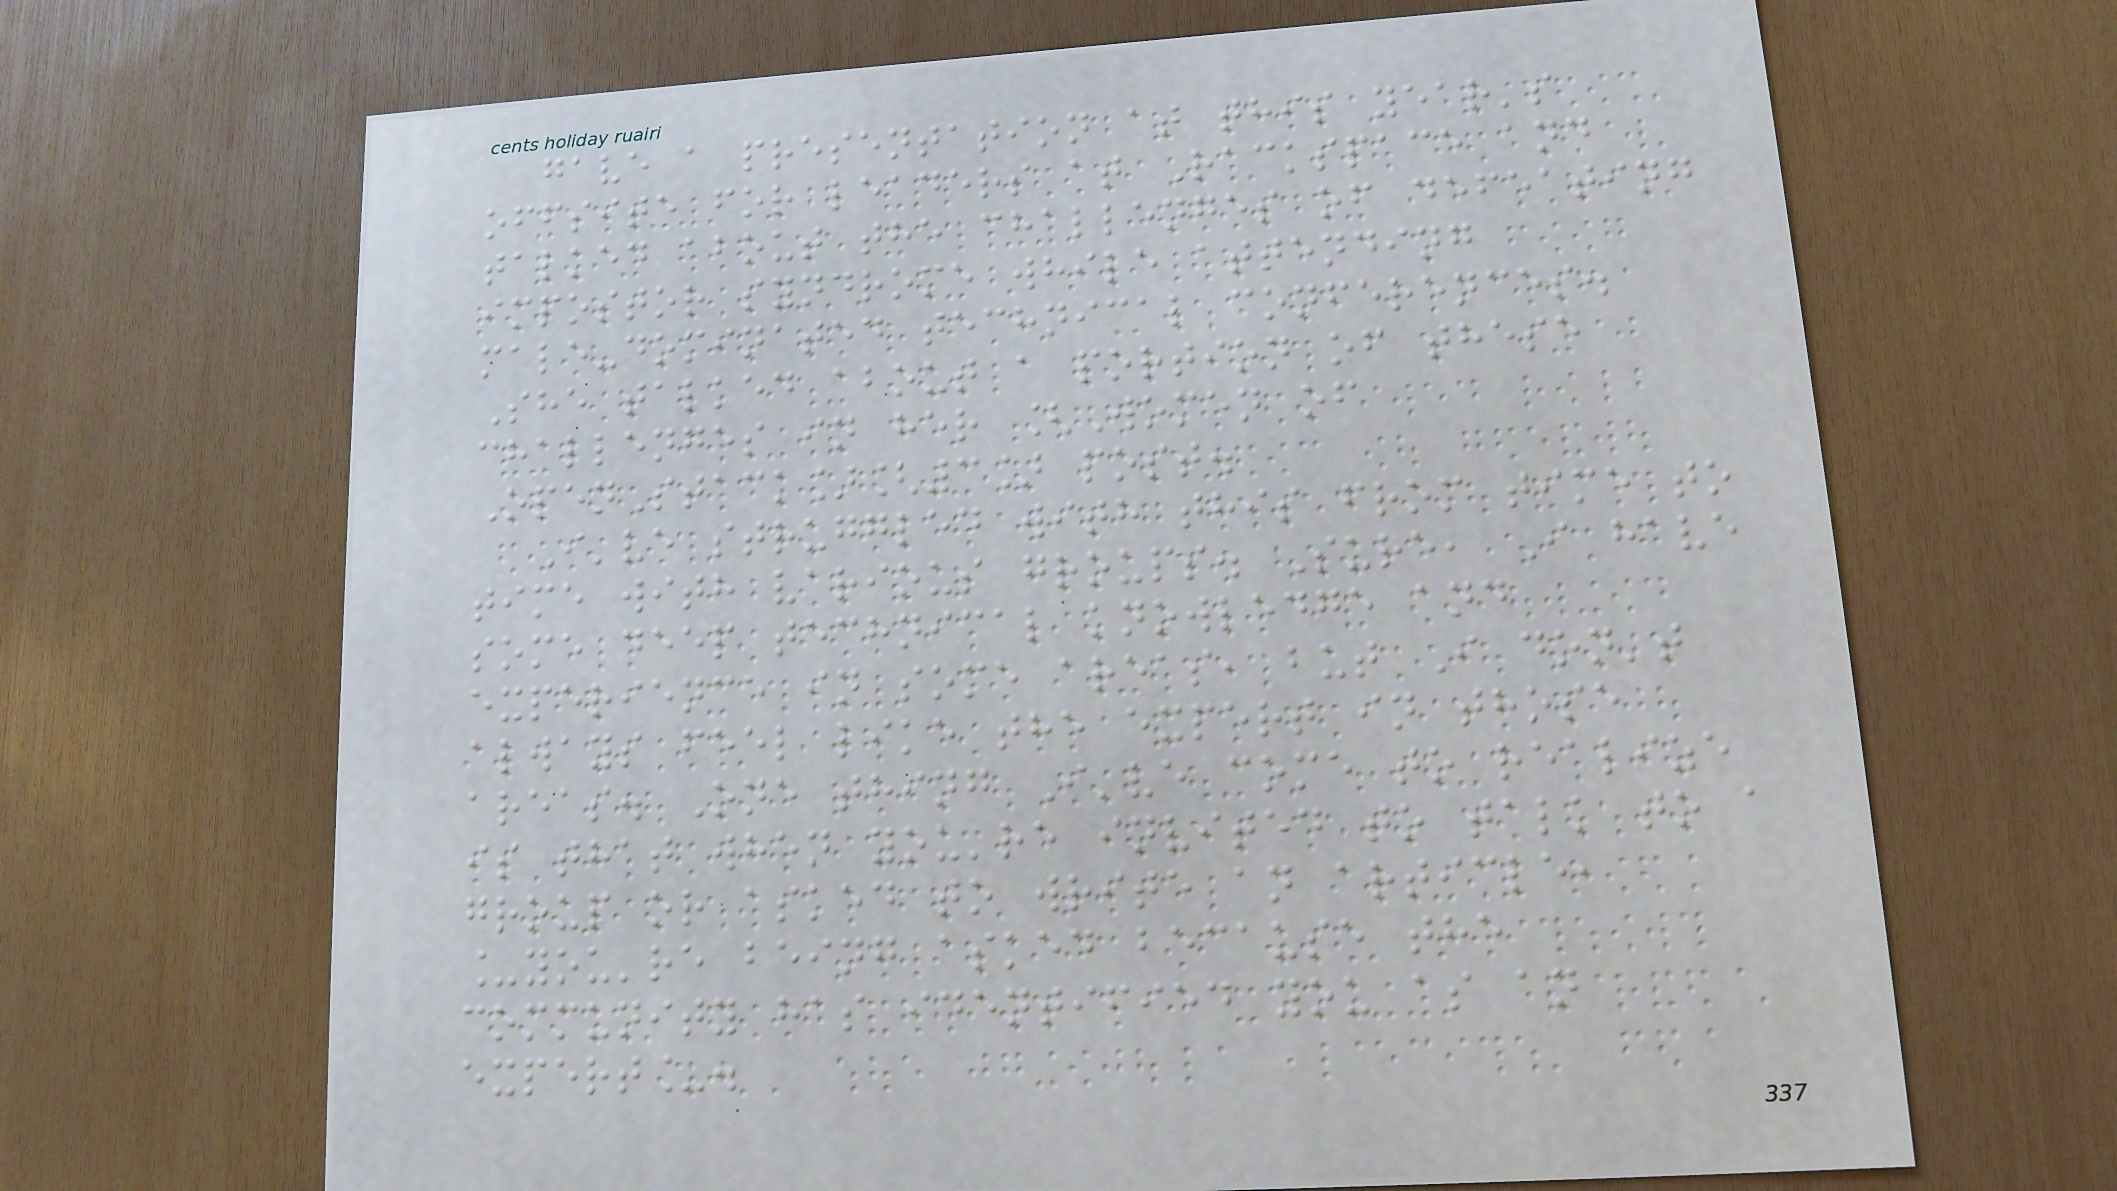gave a presentation at this year's
offsite for leaders at Rackspace and
talked about the challenges of defeating
impostor syndrome while attending
male-dominated technical conferences.
She talked about a portion of these
challenges in her [Women of
OpenStack][3] post.
I've struggled with this from time to
time with various groups. Sure, I have
some deep technical knowledge and
experience in some areas, but I don't
always feel like the expert in those
areas. One thing I've come to realize
is that when you're invited to talk to a
group or asked to write an article,
_you're being asked because the
community has identified you as an
expert_.
